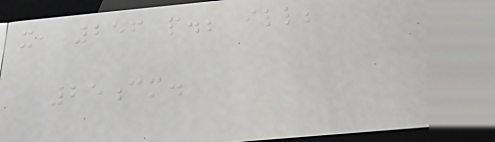x, 256 p.; ill;
25cm.
